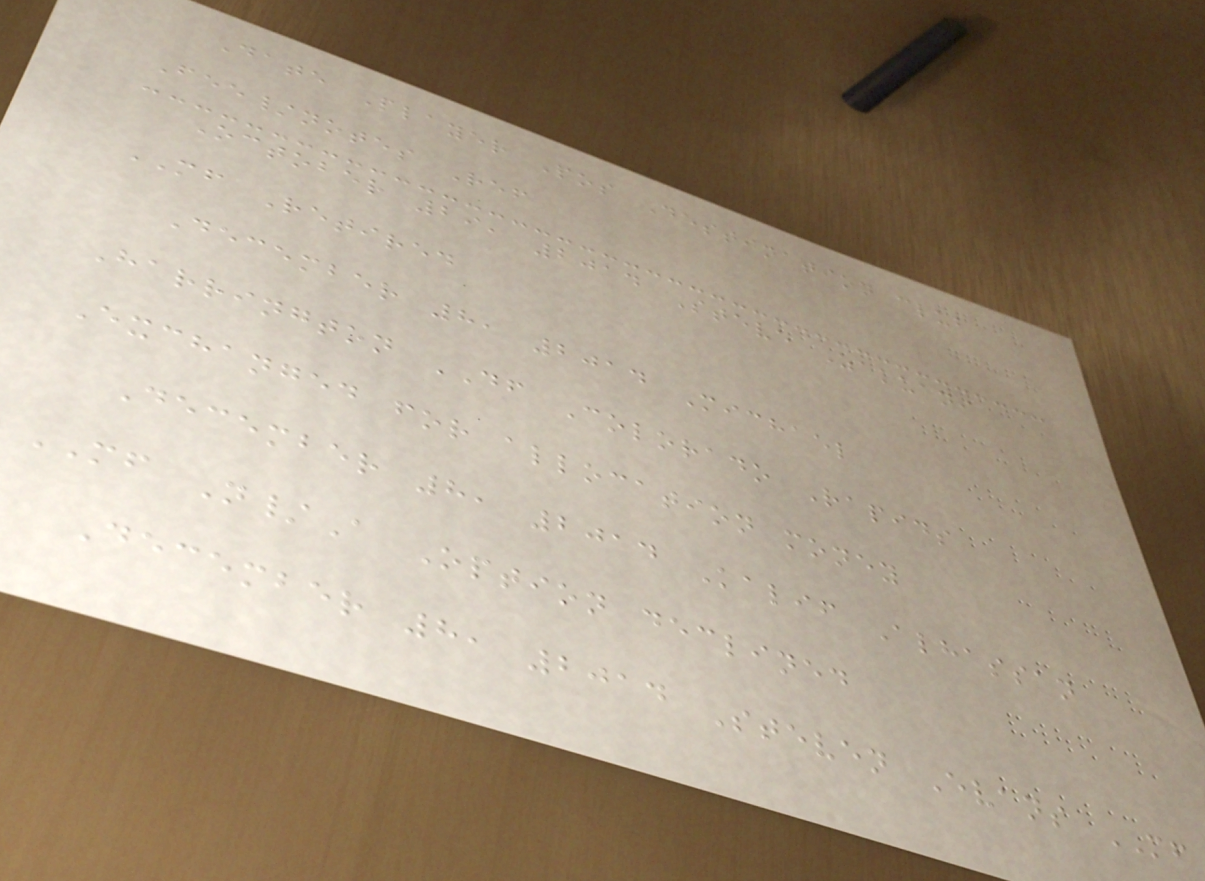Date Player Pos Destination club
Fee/notes Ref
October 29, 2014 Steve Zakuani
MF Retired
December 8, 2014 Michael
Harrington DF Colorado Rapids
Exchanged for allocation money
December 8, 2014 Kalif Alhassan
MF N/A Option declined
December 8, 2014 Steven Evans MF
